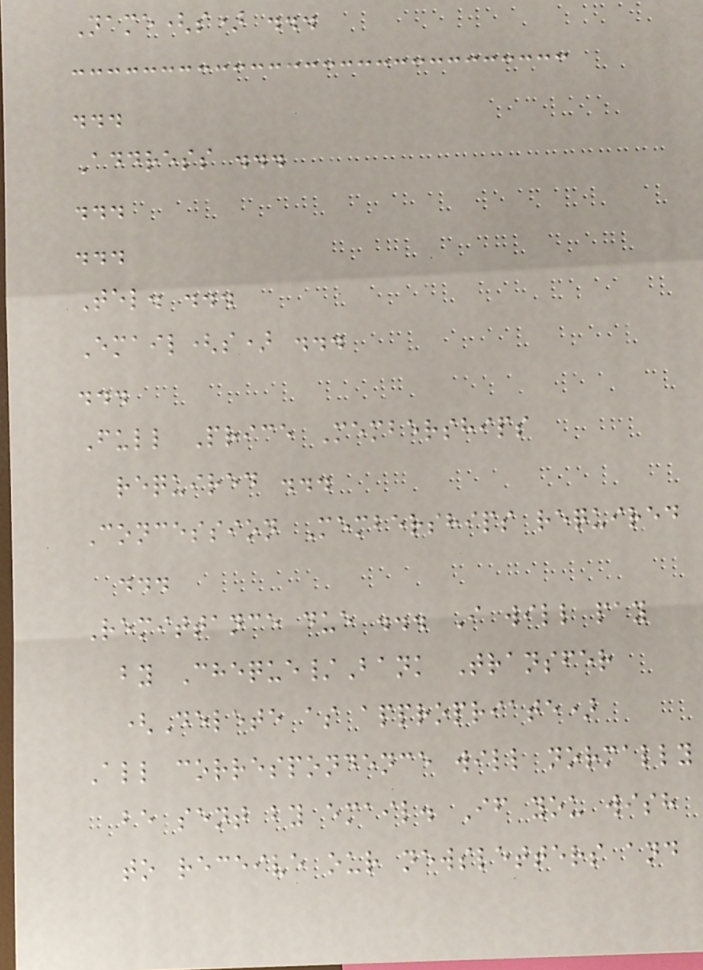Name(s) ...
...
Address ...
...
...
Tel. ...
Email(s) ...
...
Full Price Memberships
required ...
Concession Memberships required
...
Remittance due ... I will pay
by Cheque/Bank Transfer
(Delete as appropriate)
All correspondence will normally
be sent by email. If you wish
to receive our newsletters and
